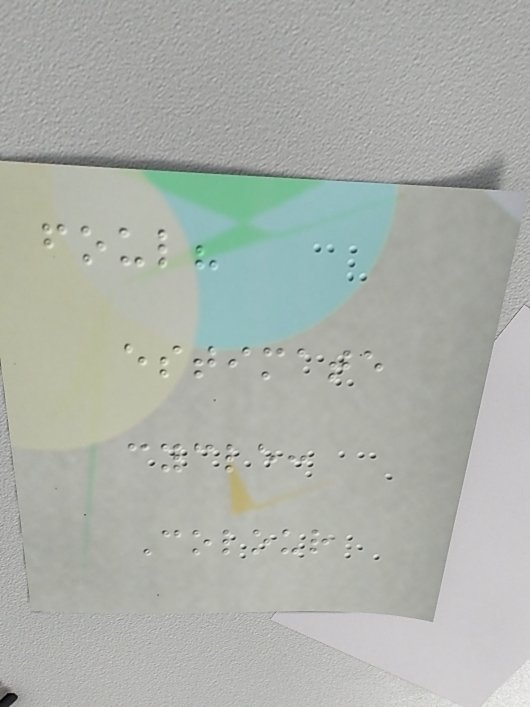foul?
estimate
cycle:
Colour
